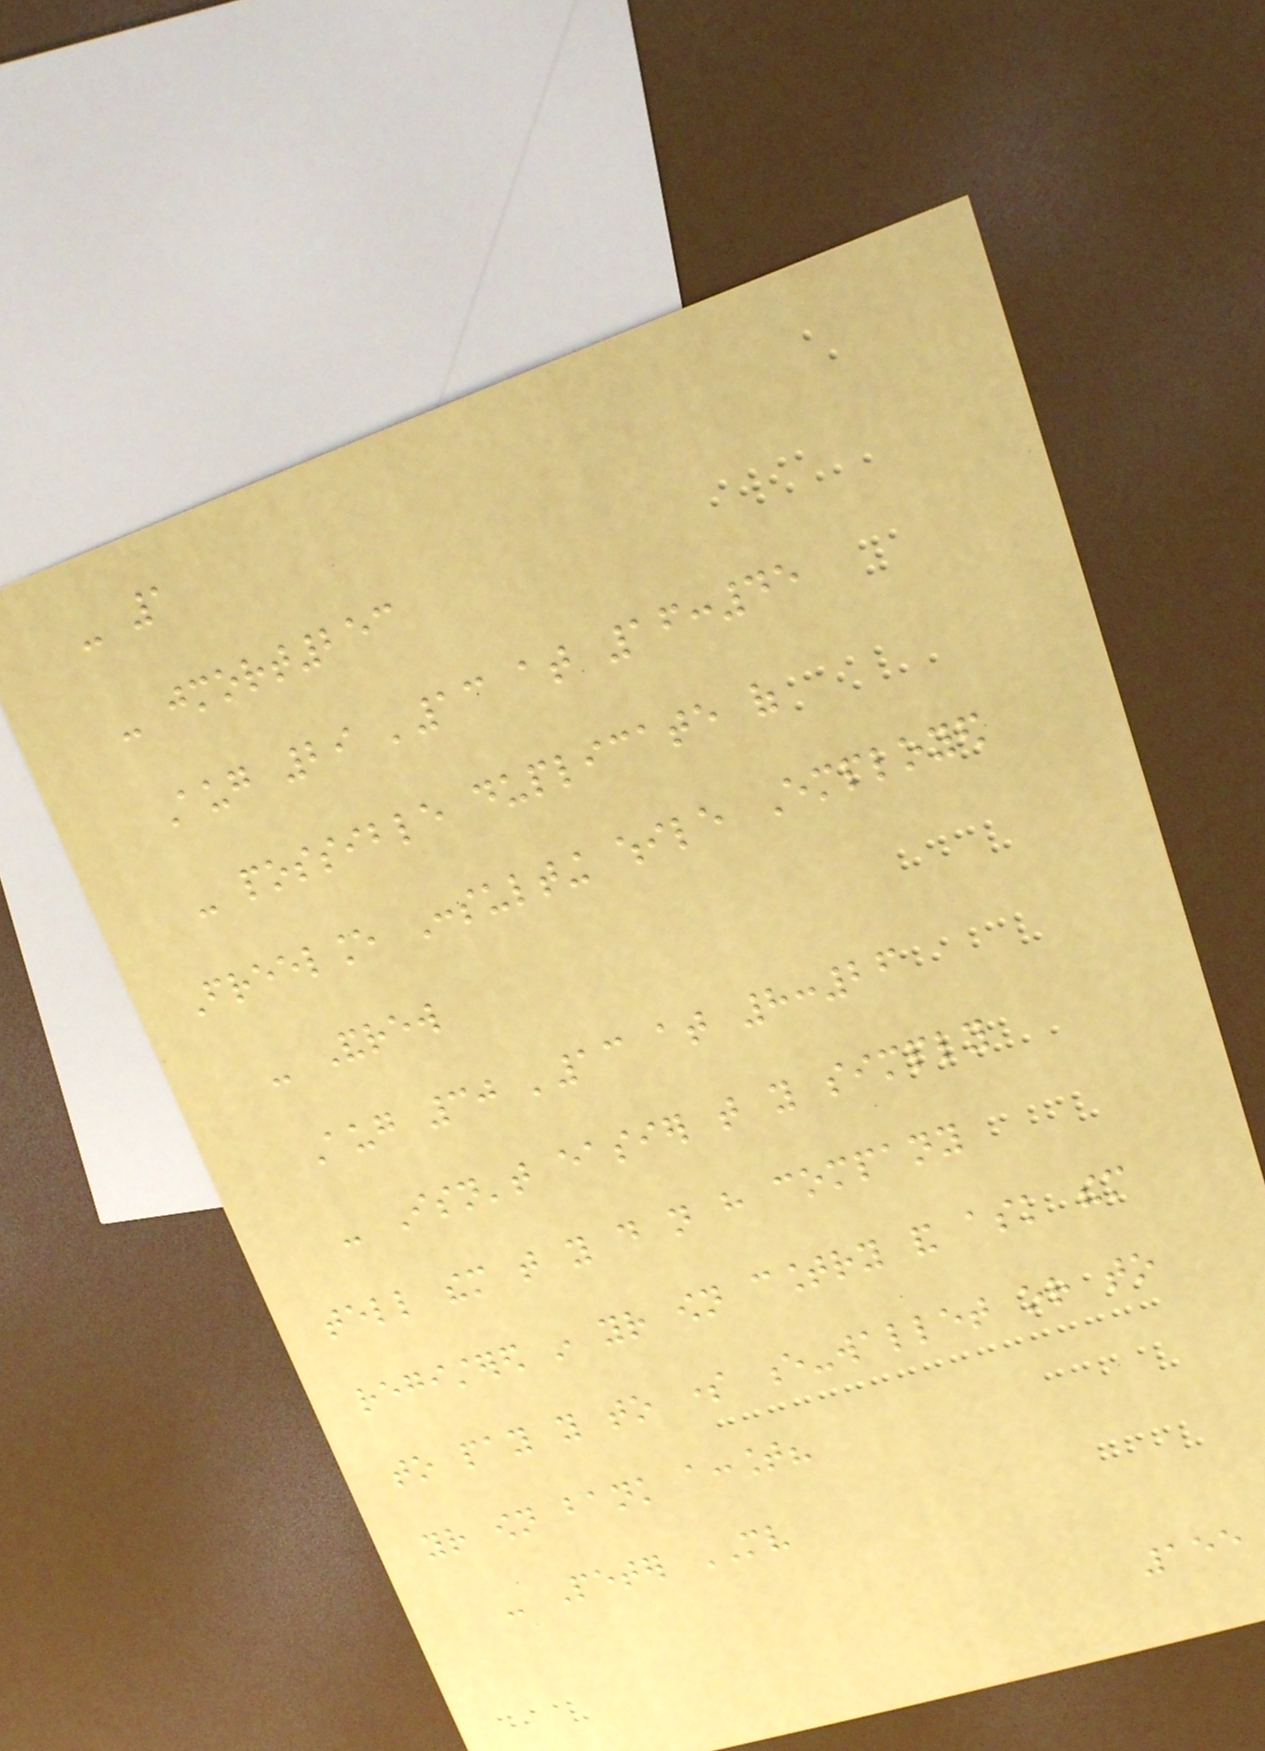- 1
- jmort253
Aug 29 '13 at 16:45
- possible duplicate of
Freelance Consulting while Employed
- Andrew
Aug 30 '13 at 8:26
- Isn't easier that you simply
tell them that you do not have company
registered in your own country and ask them
to pay you to some e-wallet or to
your own bank account?
- Peter MV
155
